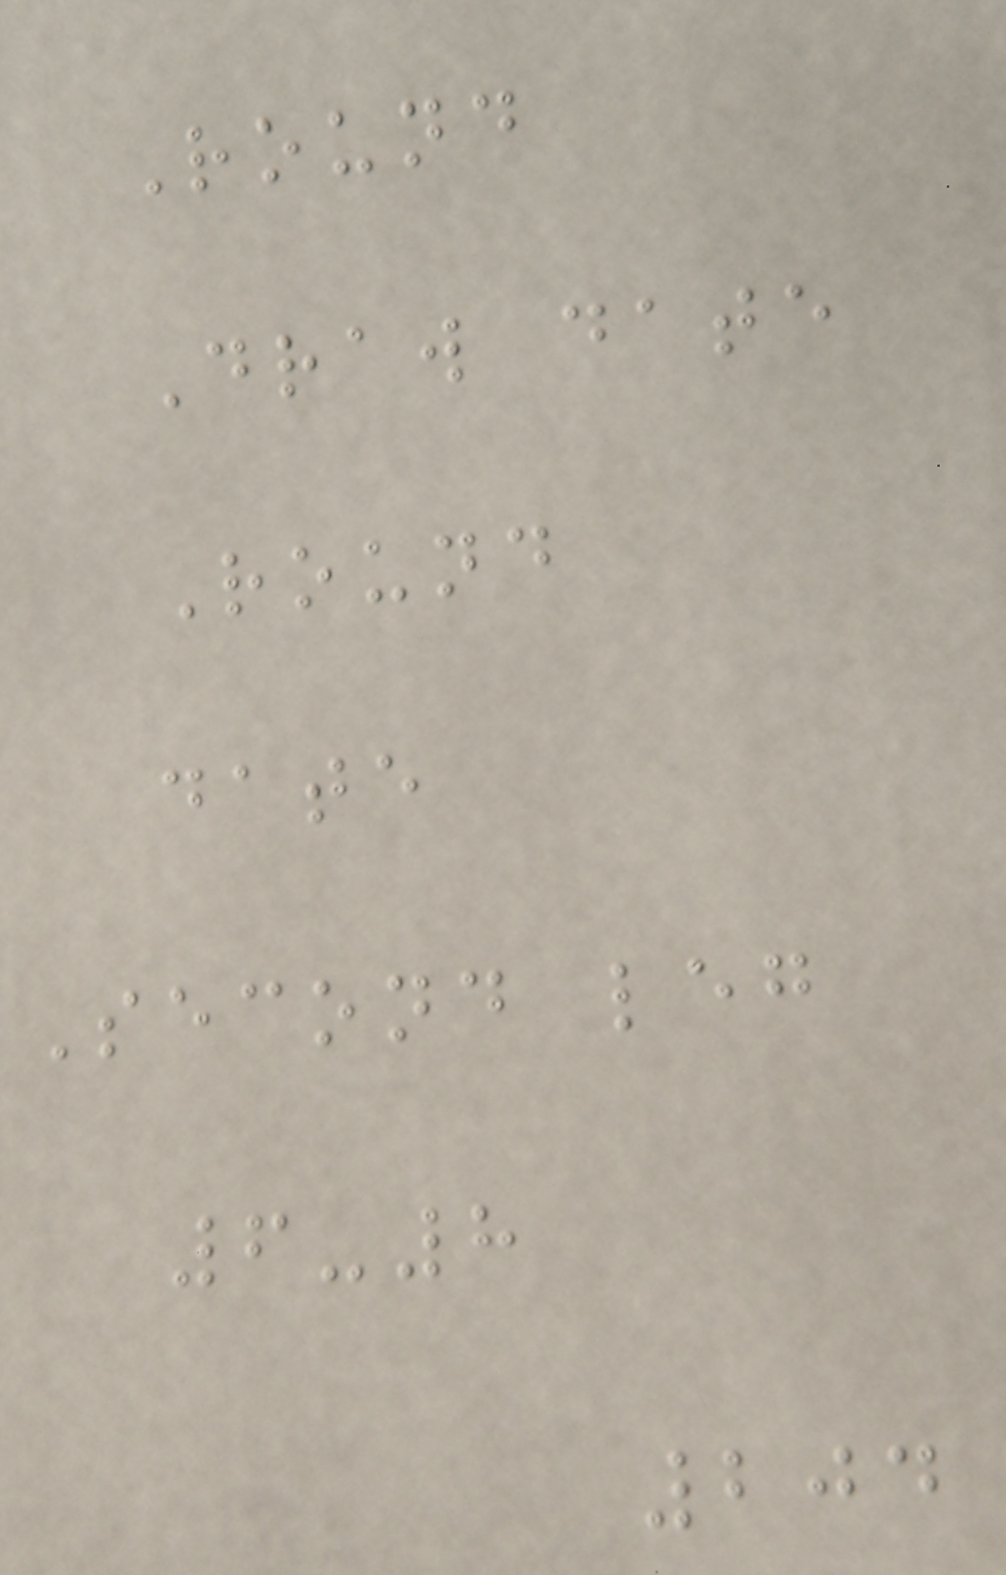Round
Draw date
Round
date
Second leg
6-8
204
